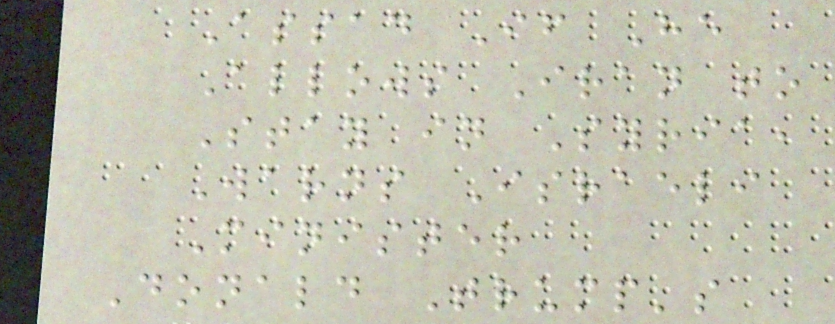Assad If He
Allows Iran to
Stay in Syria,
Warns Israeli
Minister
Donald Trump's
